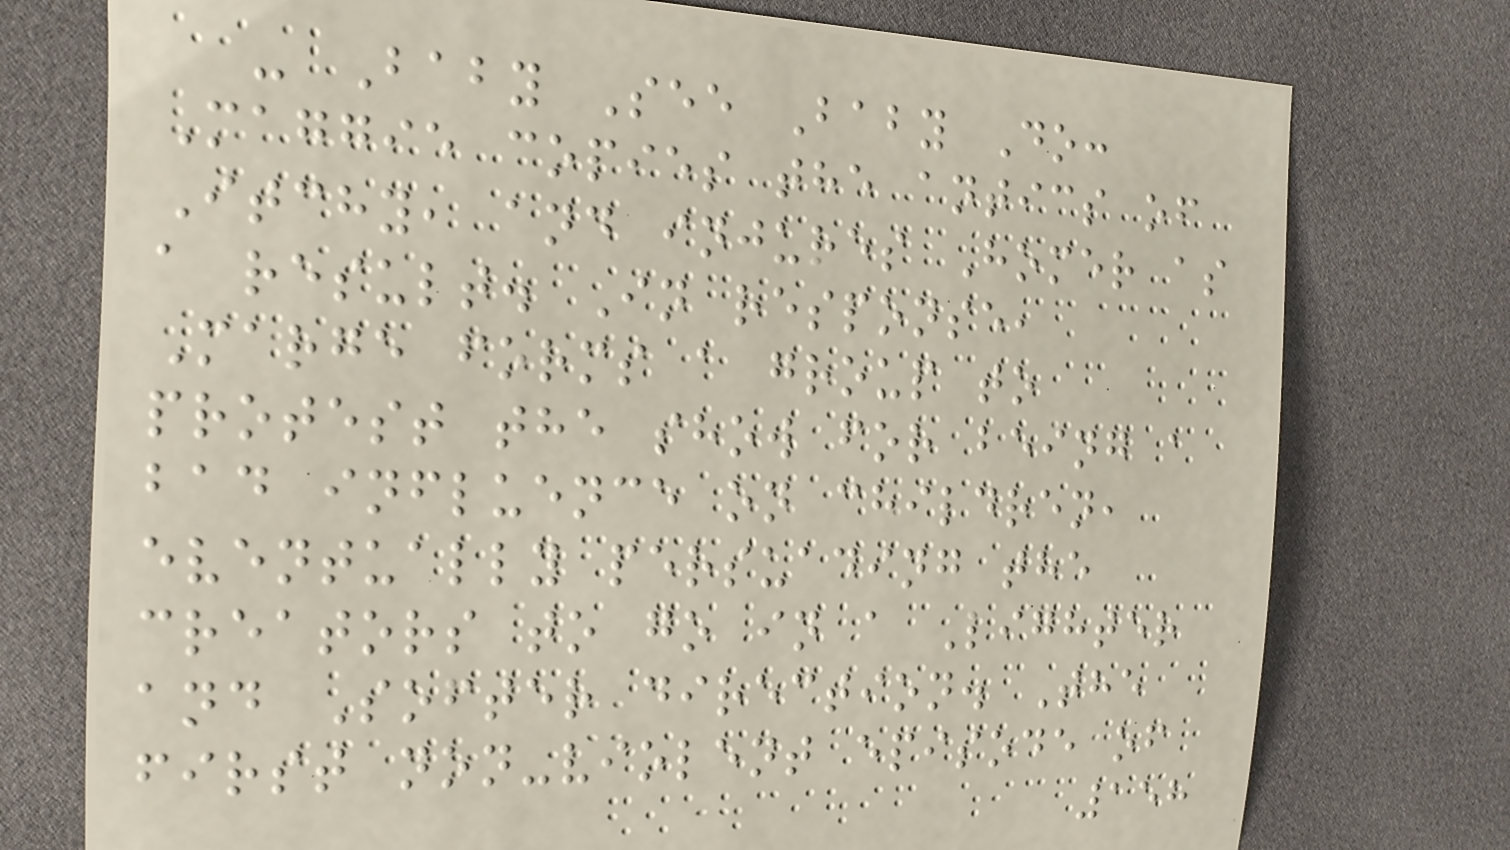- Baby See Baby Do:
Maggie copies the antics of
Itchy, and injures Homer as
a result. In response,
Marge forms a group to
protest the show for being a
bad influence on children,
eventually persuading the
creators to go in a Lighter
and Softer direction. The
first non-violent episode of
158
